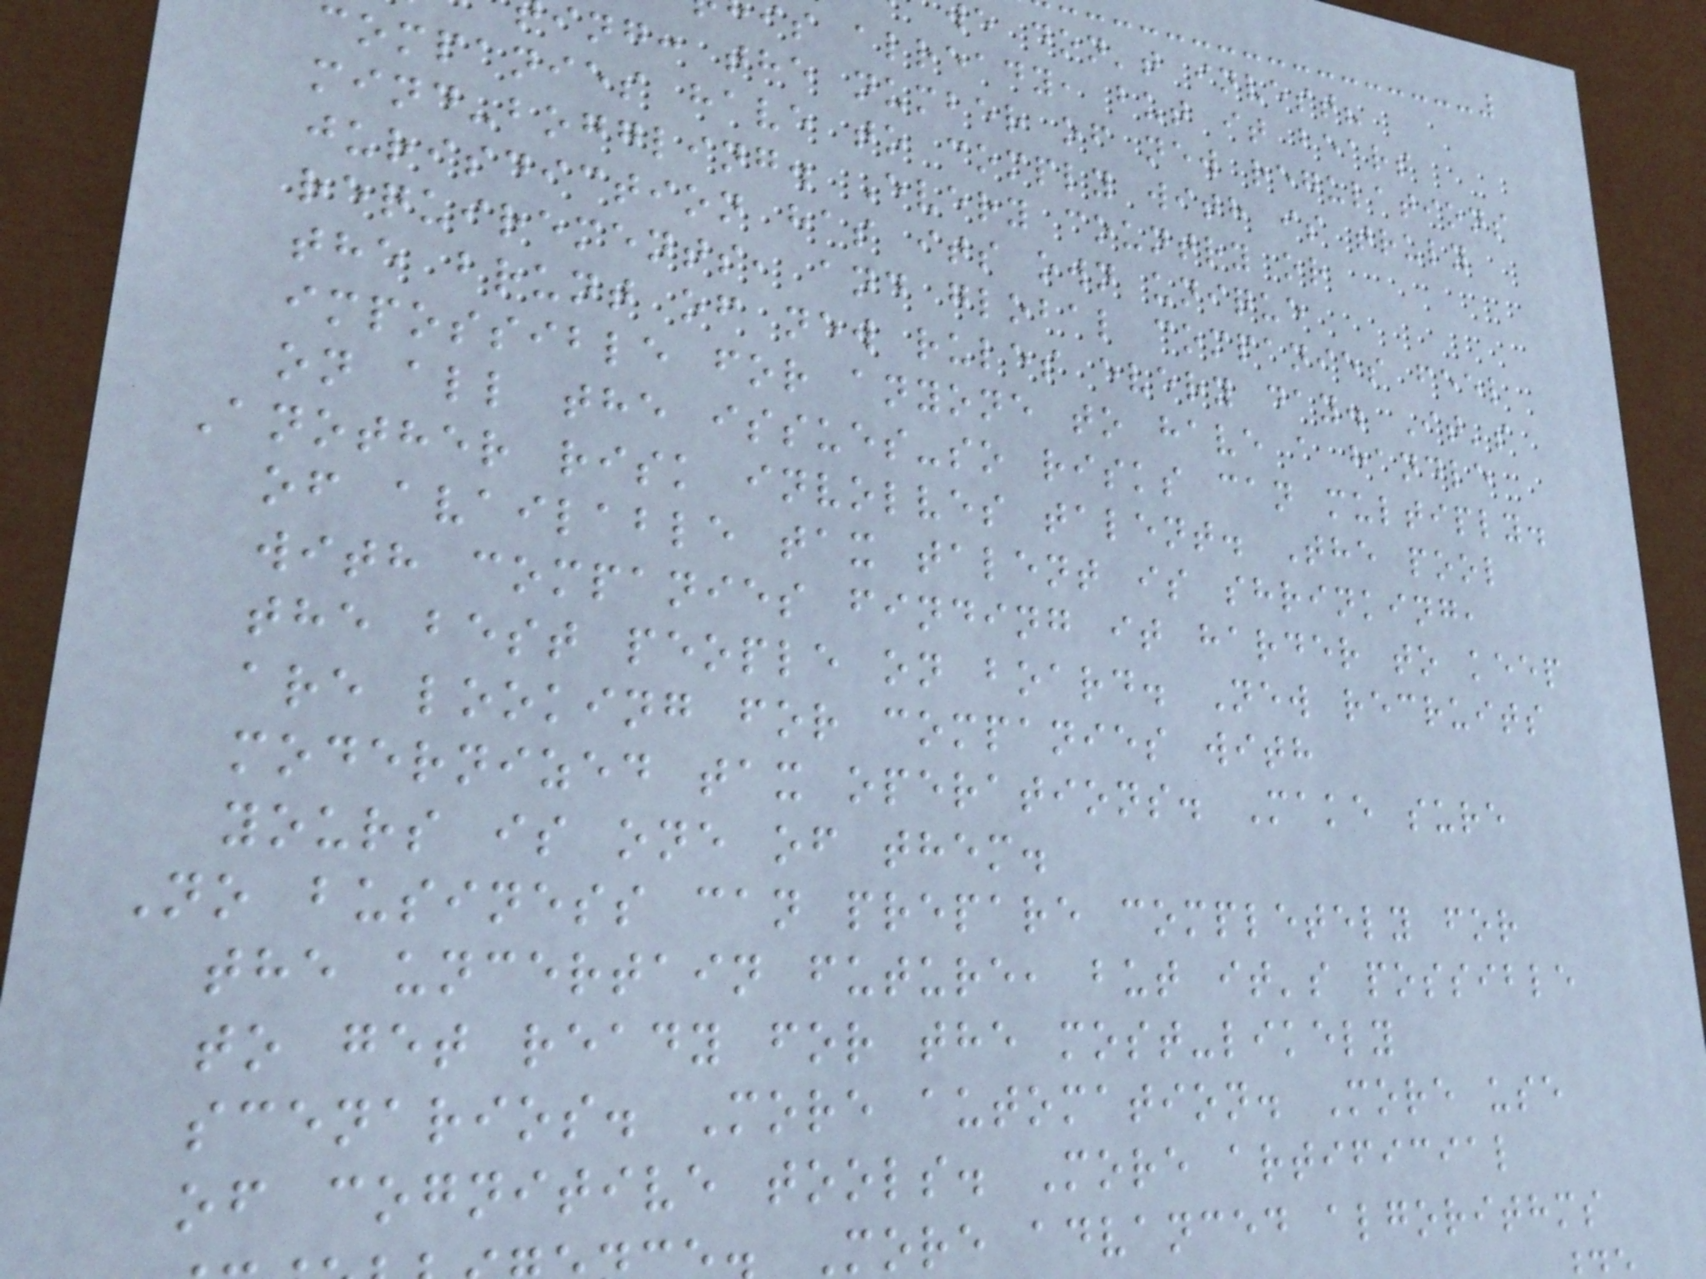e don't invest?
is already, but it bears
ing: the number of new regulations
companies have to comply with is truly
mind-boggling. Every country or
jurisdiction has its own unique
requirements, and global companies feel
the brunt of new rules every day. It's
impossible for anyone to have a handle
on all the issues-so risks can multiply.
Another risk involves talent. The pool
of available tax talent is shrinking,
with companies finding it harder to keep
the best people on board. New recruits
are looking for companies with
modernized tax operations. Make sure
yours is one of them.
No business can prepare completely for
the uncertain future, but it's possible
to get ready for the most-likely
scenarios. More automation. More use
of cognitive tools. More artificial
More advanced algorithms
